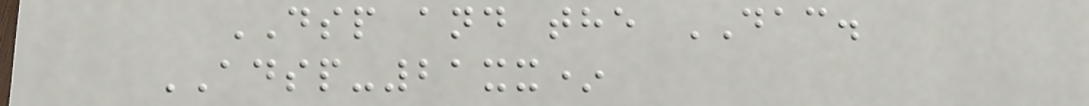DSP and the DAC.
ADSP-21xx*
